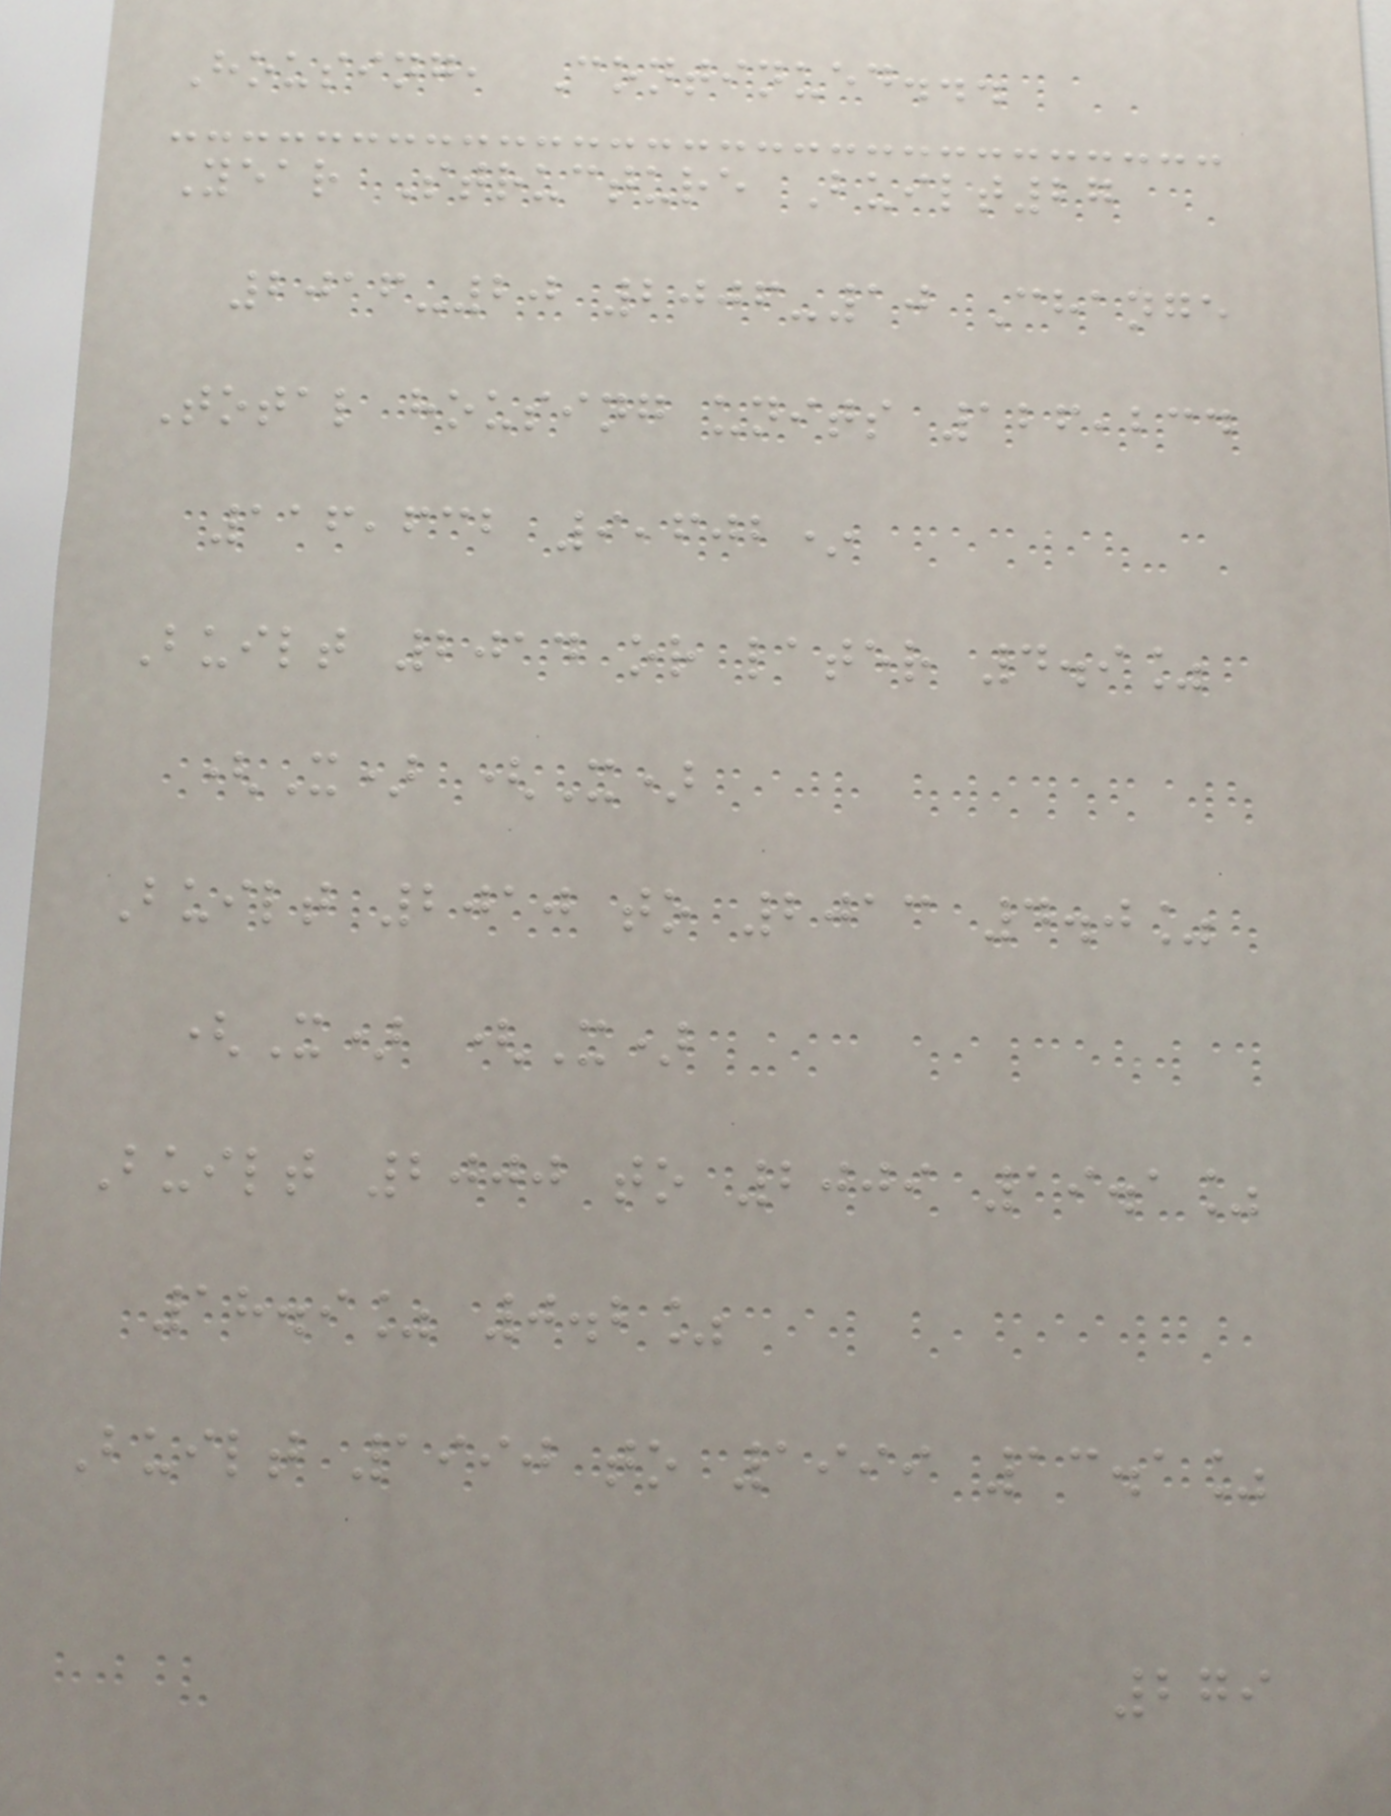Housing, Continued...
Year Structure Built27
2016-20 2006-10 Change
Total housing units 126,234
116,632 9,602*
Built 2014 or later 4.9%
(X) (X)
Built 2010 to 2013 4.0%
(X) (X)
Built 2000 to 2009 19.1%
18.9% 0.2%
Built 1990 to 1999 13.1%
279
